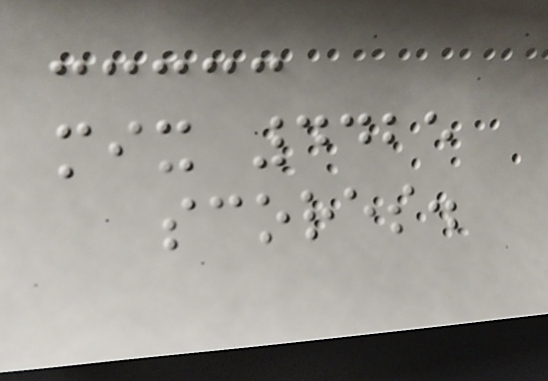mix 4425
scores.
